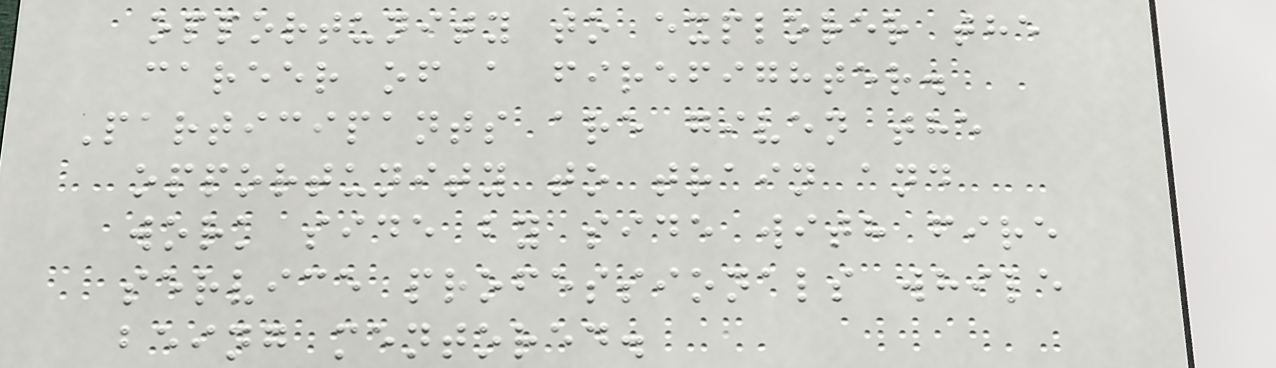opportunity to explorer the
career of a firefighter.
Participants are given the
opportunity to train and
work side by side with fire
service professionals while
being mentored.
